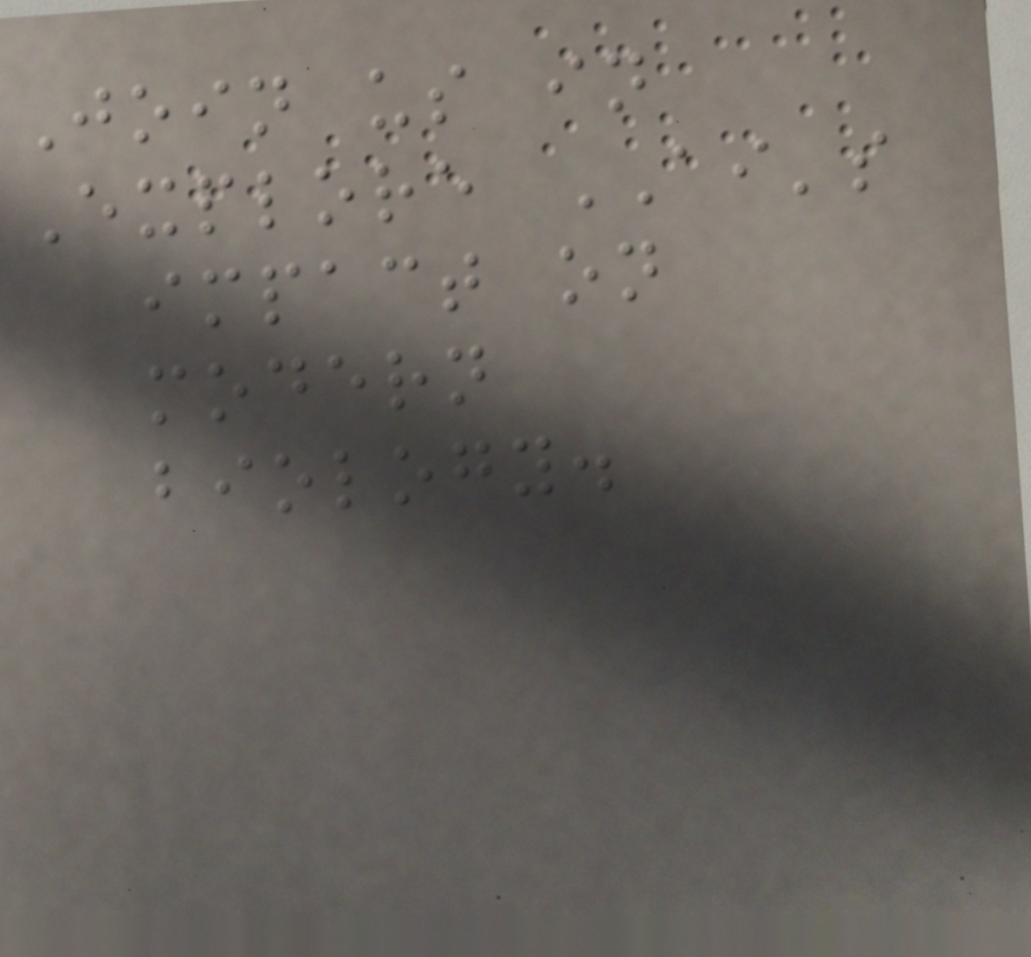Join us in
Explore AI's
impact on
modern
biology.
